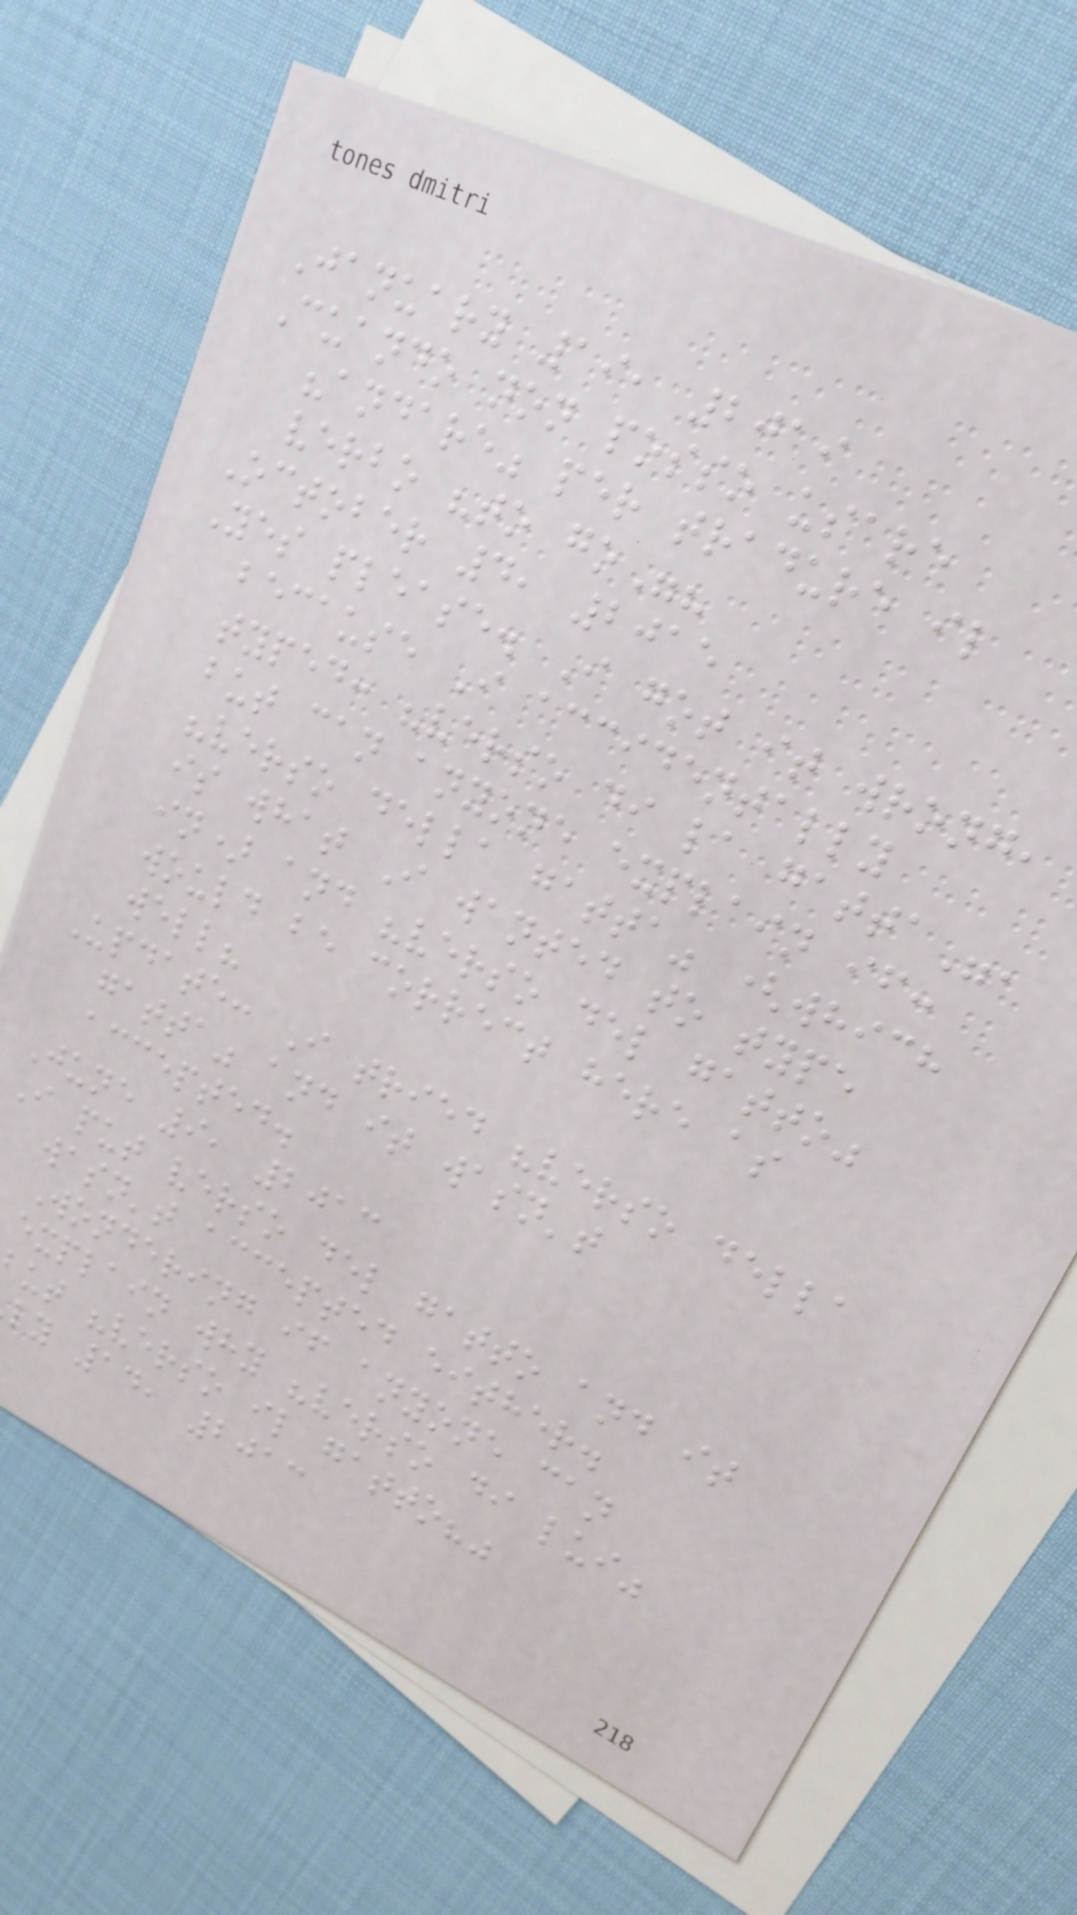January 19, 2019
Cuando non posso usare
"andare" per tradure il
verbo "to go"?
October 4, 2015
Yes please. I got it wrong,
because I accidentally
typed: "verso di la gatta",
but can anyone explain if:
"verso della gatta" (which
is what I wanted to type
in) and "verso del gatto"
would be correct here as
well?
Update: I tried "verso della
gatta" and it wasn't
accepted.
June 9, 2013
I put verso del gatto and it
wasn't accepted either.
Wondering if anyone can
explain why "verso di lui"
ut "verso il gatto?"
ly 14, 2013
